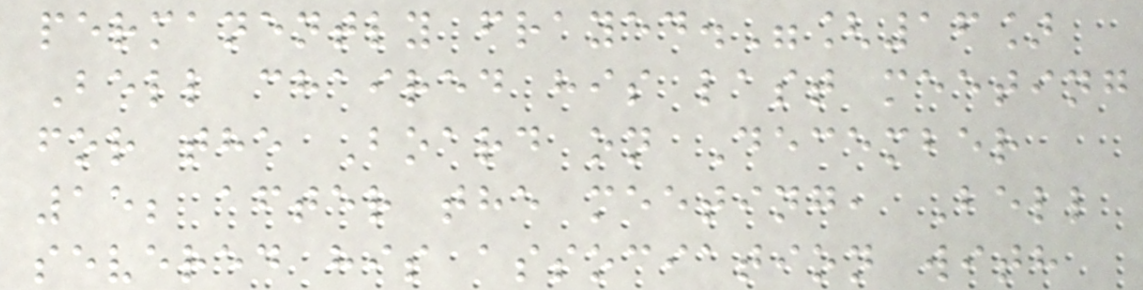permanently frayed."[16]
Bell chaired his last meeting
for the Board on December
15; after the meeting, Bell
severed his association with
